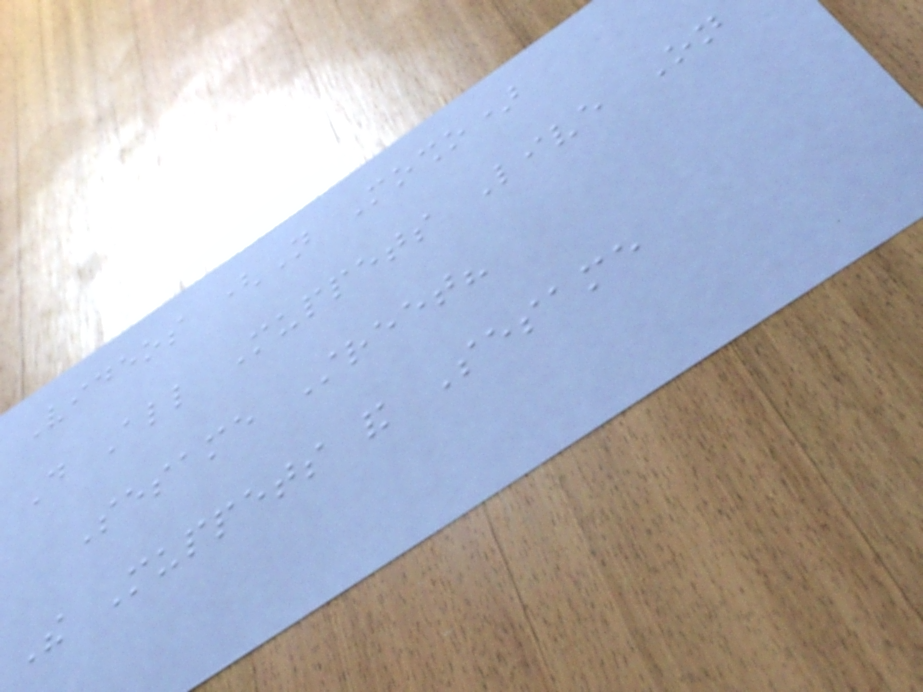Videos (Not Mosho)
Do All Muppets Live On
Sesame Street?
The Muppets and Sesame
